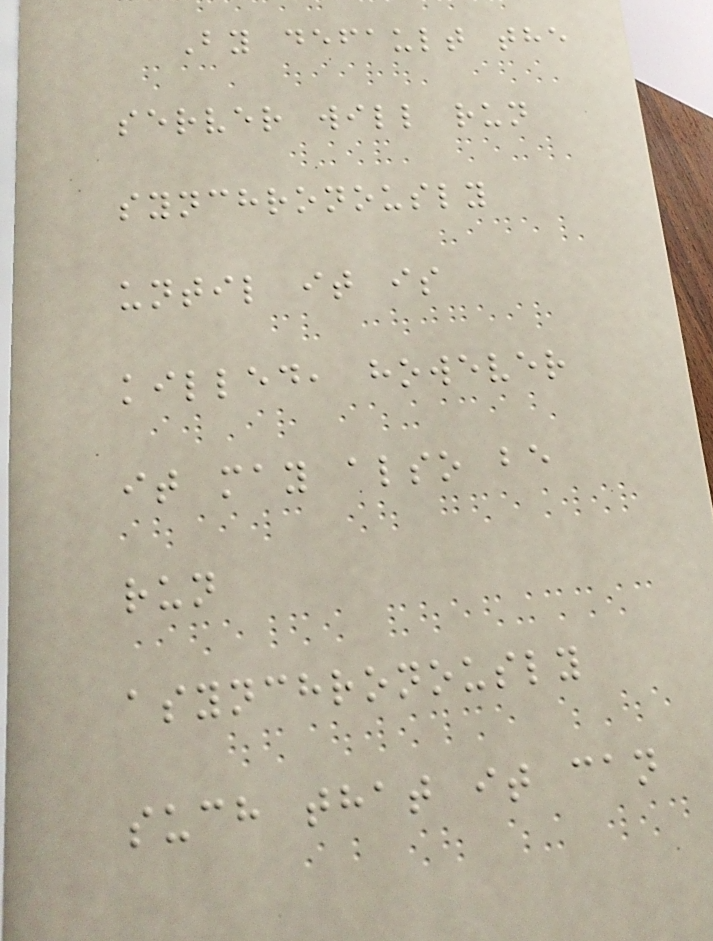By default the
server will run
synchronously
until it is
killed, however
it may also be
run
asynchronously
such that it can
